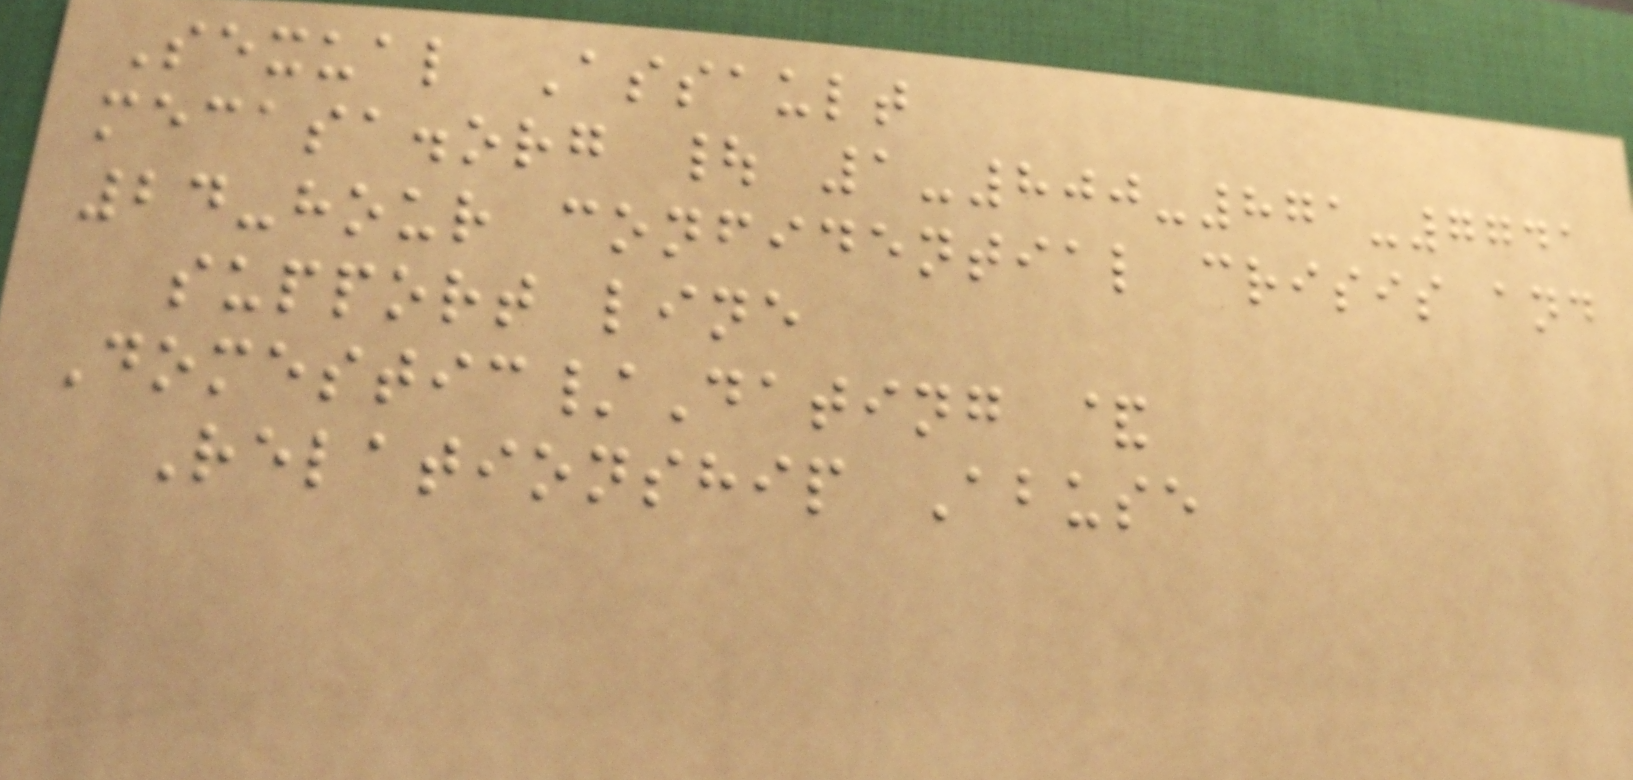Sexual Assault
mecasa.org | 1-800-871-7741
24-hour confidential crisis and
support line
Domestic/Dating &
Relationship Abuse
